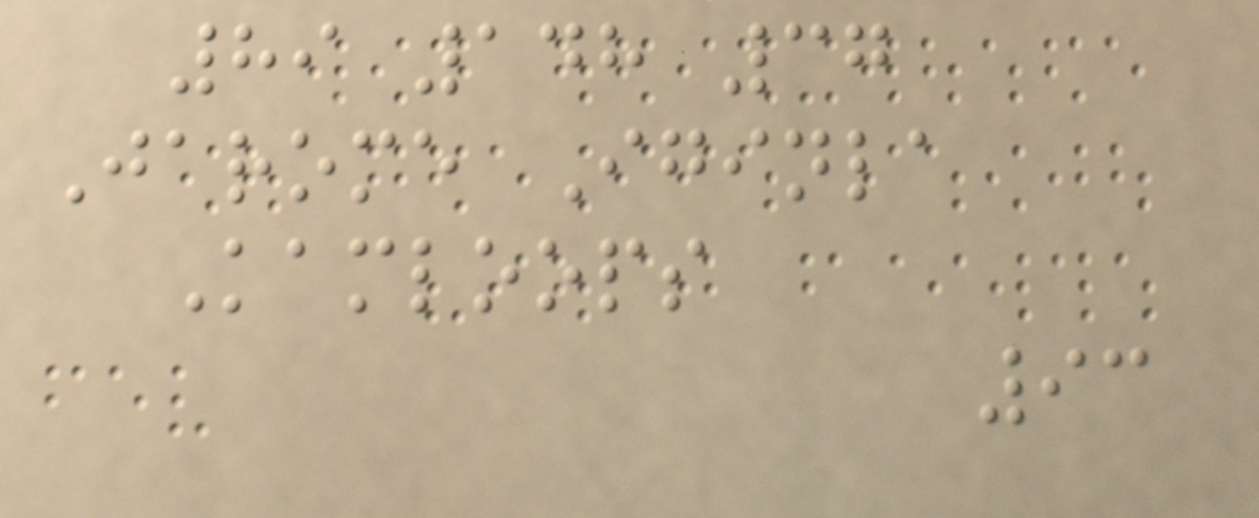89 148 37
Jarome Iginla
Kamloops
93
